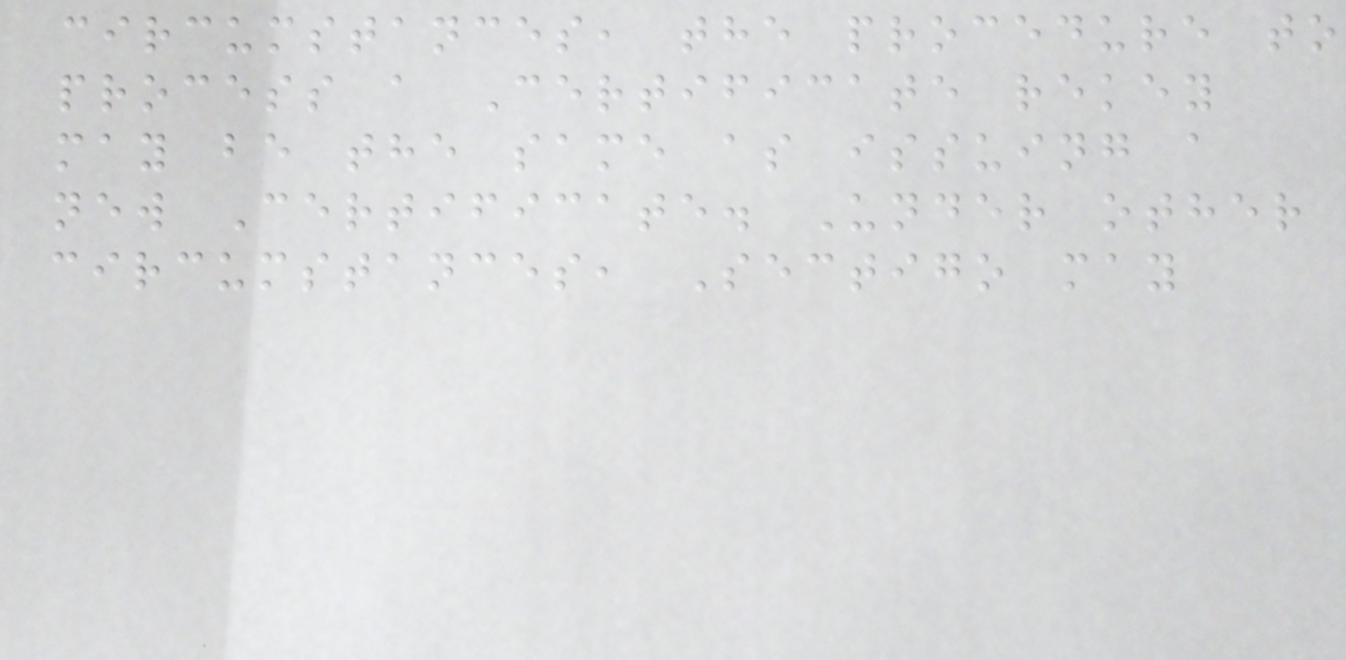circumstances, the procedure to
process a Certificate rekey
may be the same as issuing a
new Certificate. Under other
circumstances, Sectigo may
